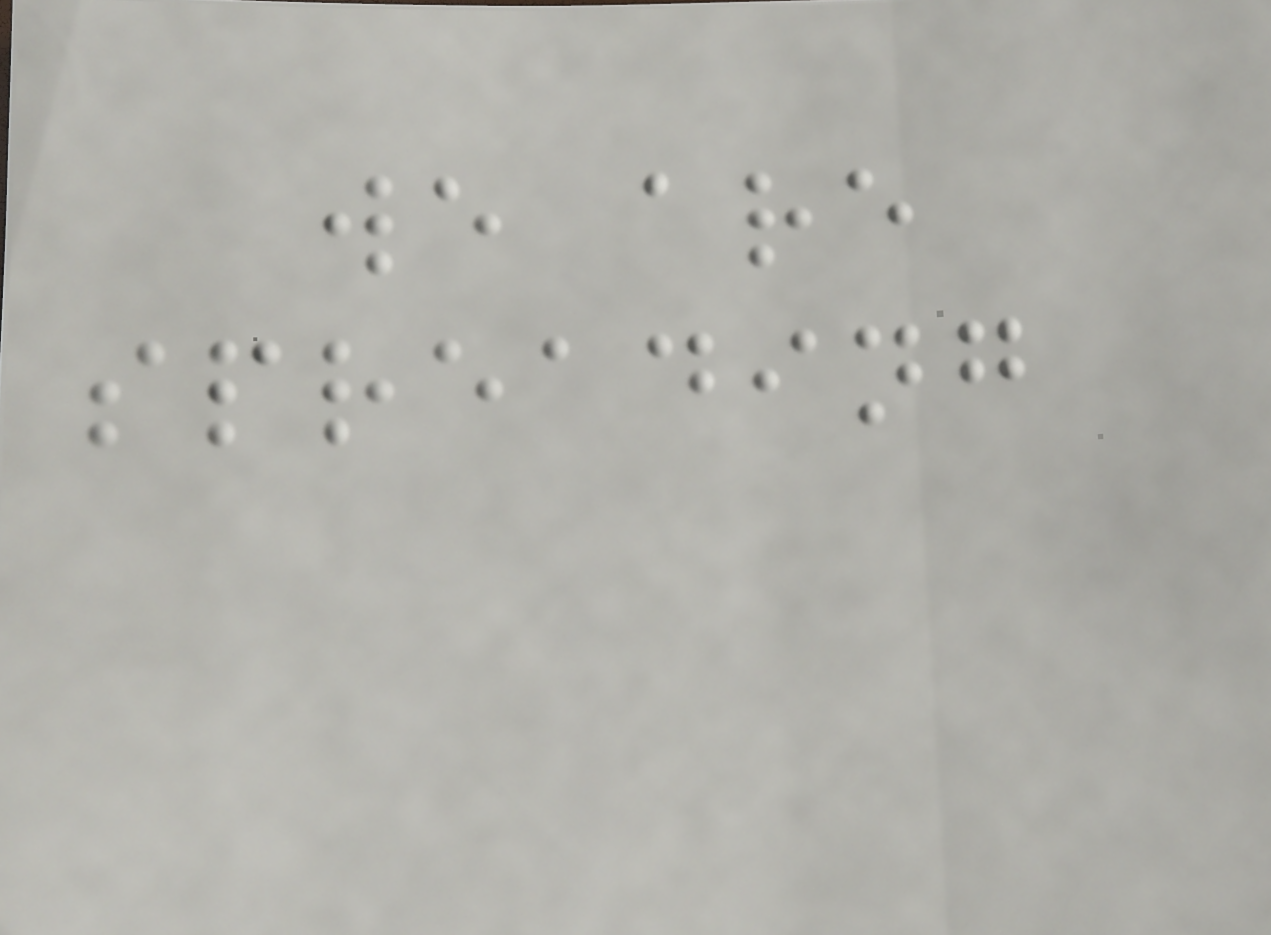we are
spreading
